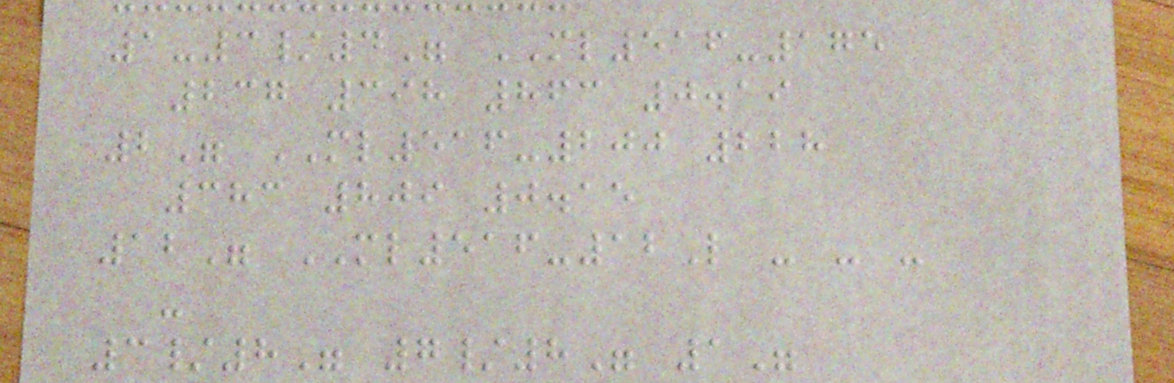1-3/4" ML516-175
237 398 863 0.19
2" ML516-200 228
383 809 0.15
12" ML516-12L - - -
-
3/8" 7/8" 1"
